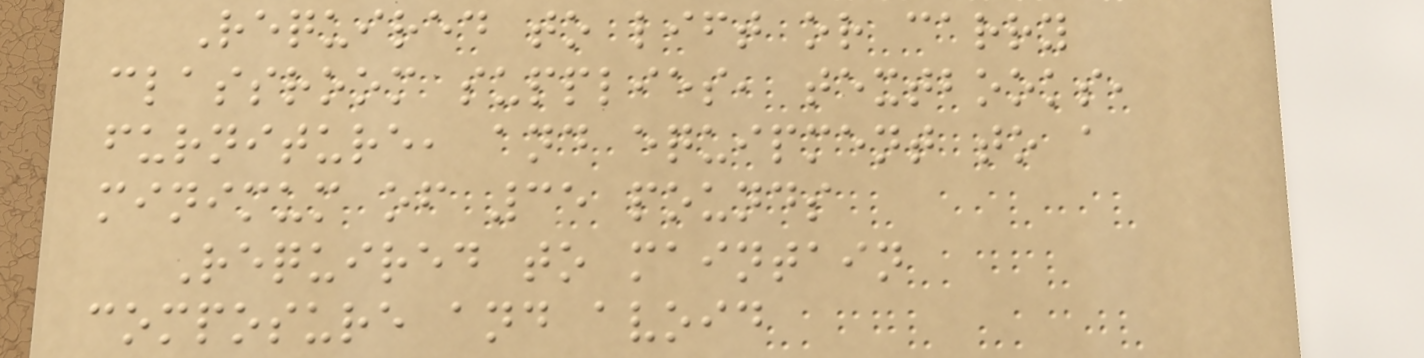Required to lift or carry
classroom supplies, textbooks,
furniture, and equipment to a
minimum of 35 pounds
Required to maintain
composure and avoid
